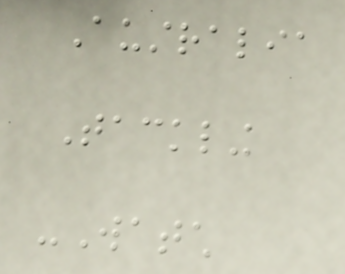Australia
Tackling
-Watch
